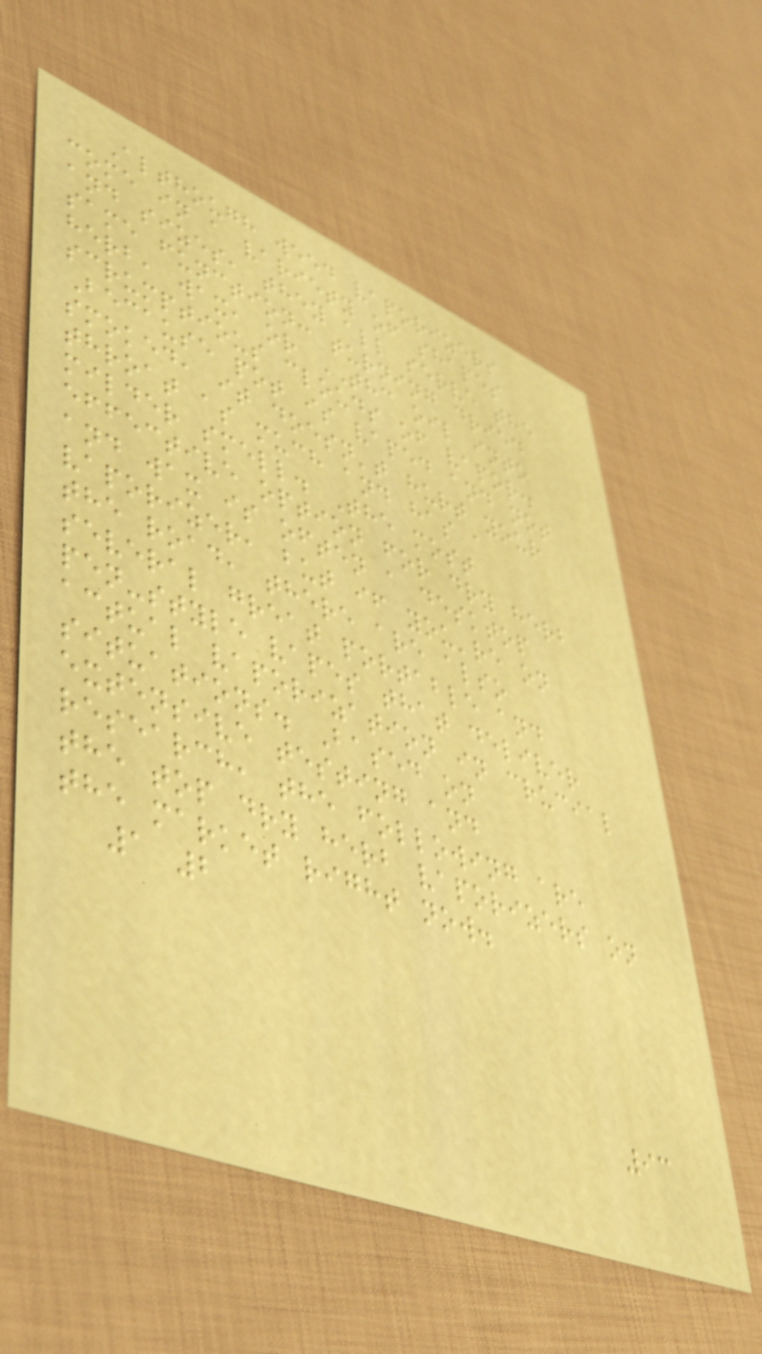Although weed vaporizers
come in a variety of shapes
and sizes, they all serve the
same function: turning dried
herb, wax, or THC oil into
scrumptious clouds of vapor.
Because pot is vaped and not
smoked, it doesn't hurt your
throat as much and has a
milder smell. The most
effective option for dry herb
and wax is often a desktop
vaporizer, but if you're on
the road, there are also
several great portable and
pen-style vapes that deliver
actual vaporization in crucial
situations. Based on
extensive testing and
research, the following are
the top dry herb vaporizers on
the market right now.
1 2
93
